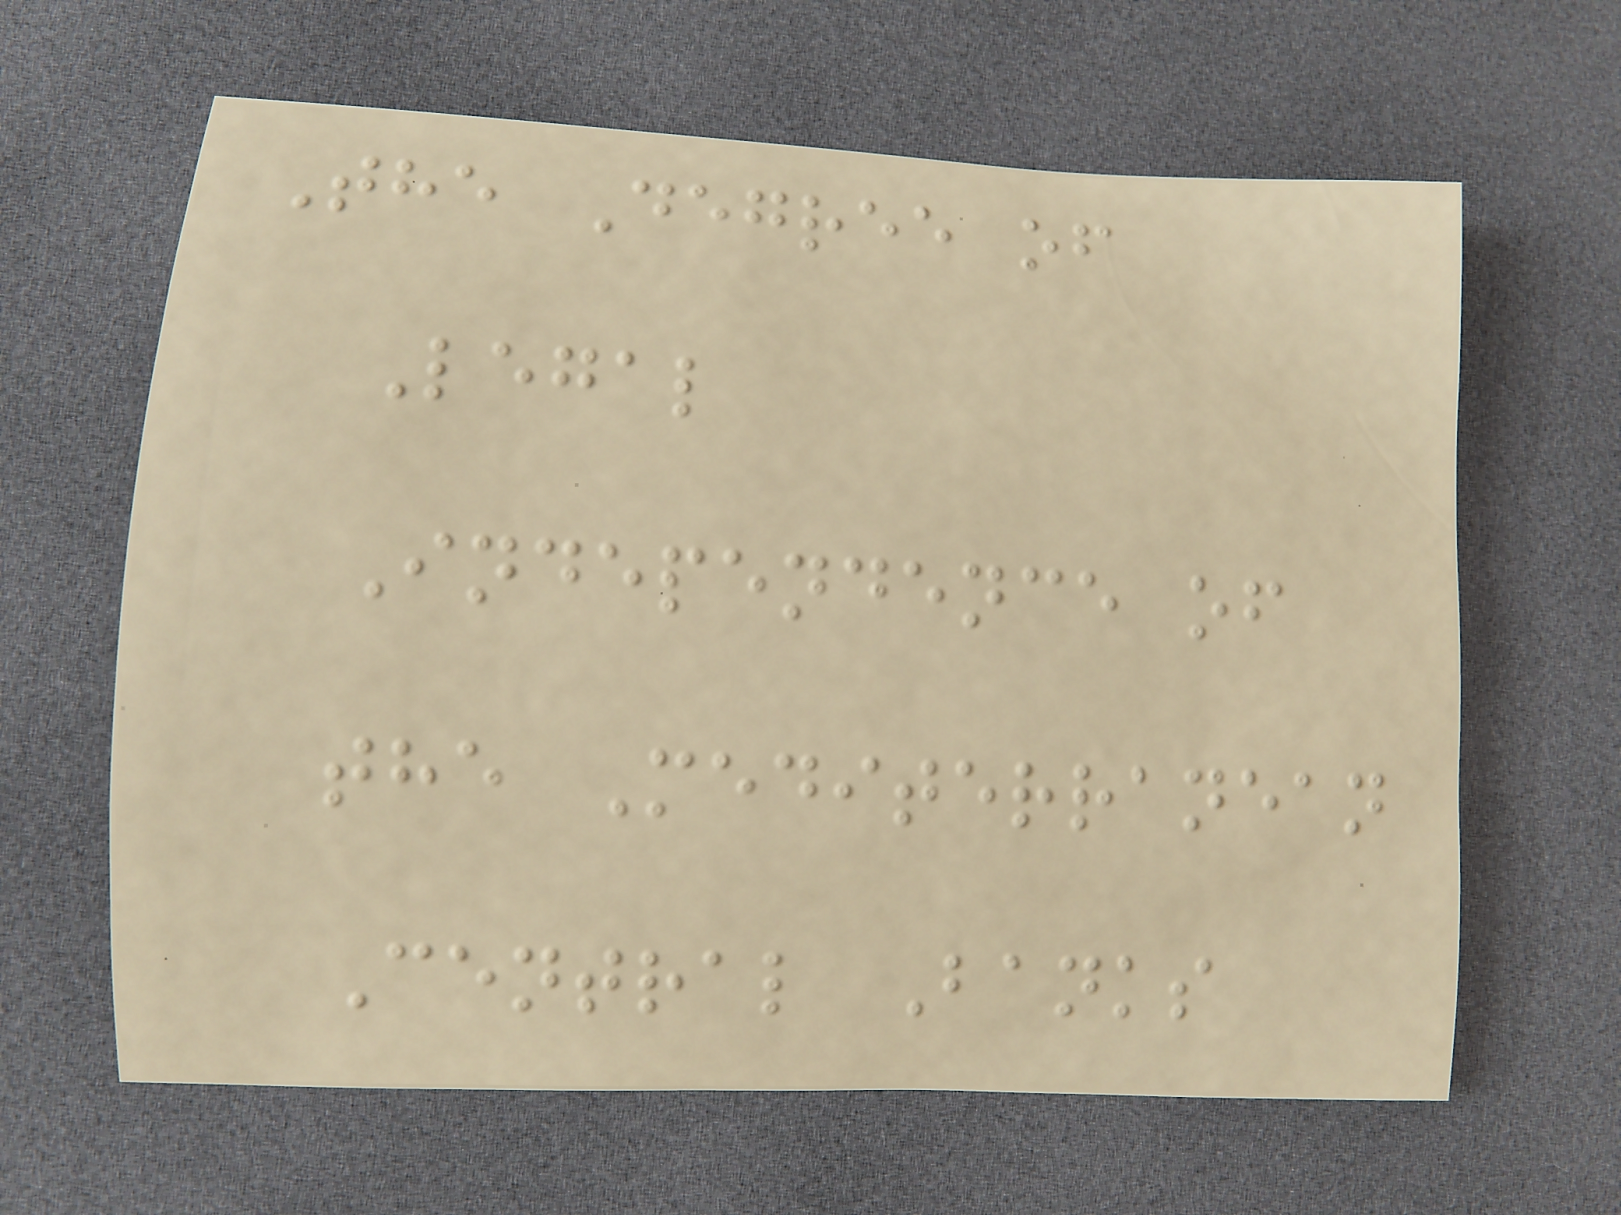The Degree of
Legal
Independence of
the Mediterranean
Central Banks
